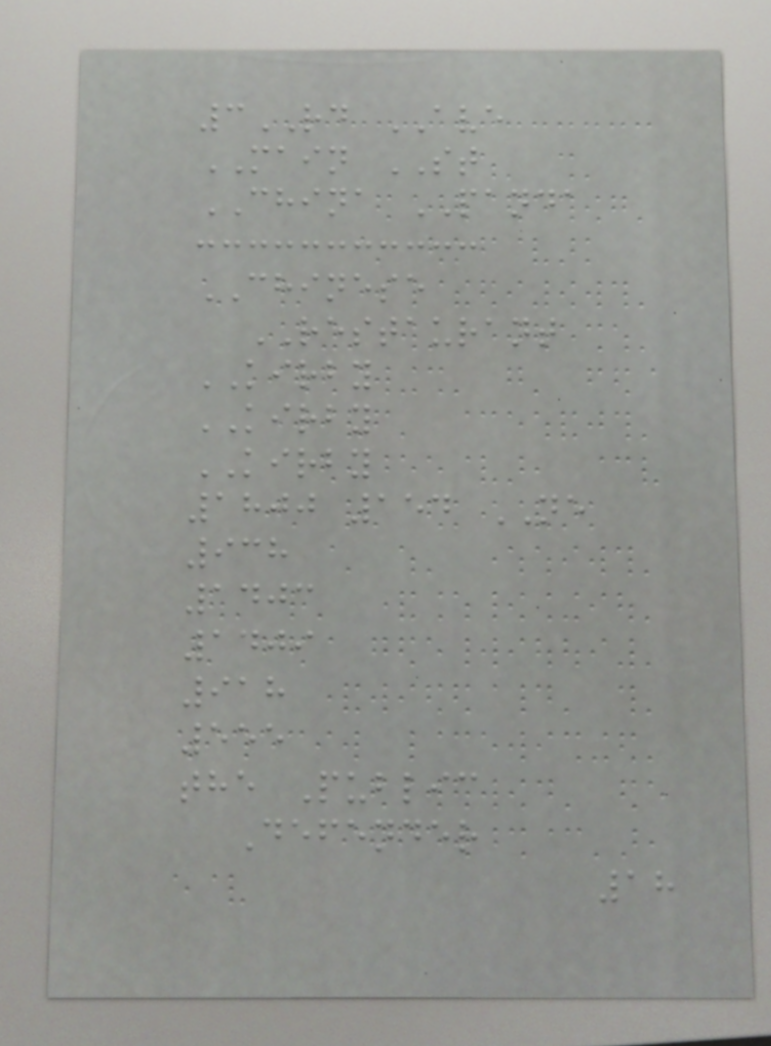3RD AVE
MAIN ST
CHINA PANDA
CHINESE
RESTAURANT
KIRBY
KIRBY
KIRBY
1800 154 NE
938
1403
1409
918
555
the Public
Defender
18
